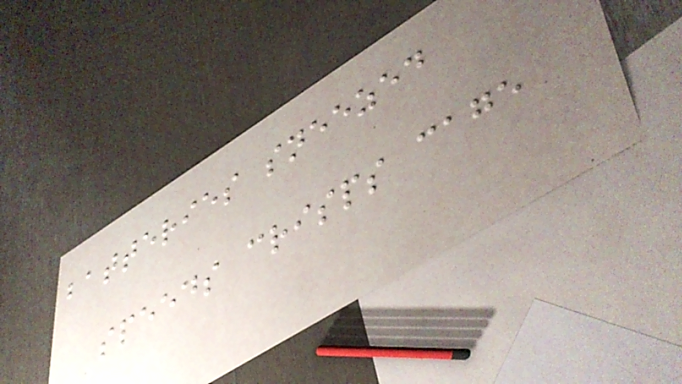batteries sneezed
speeds crisps cage
